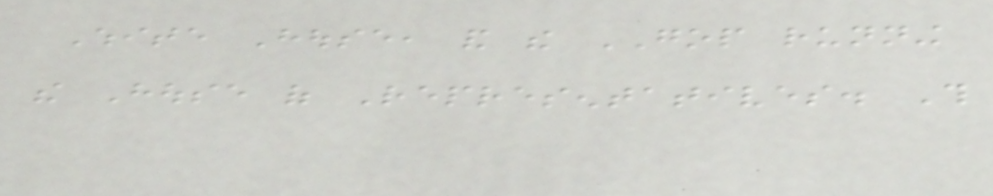White House, and the GOP running
the House of Representatives. This
